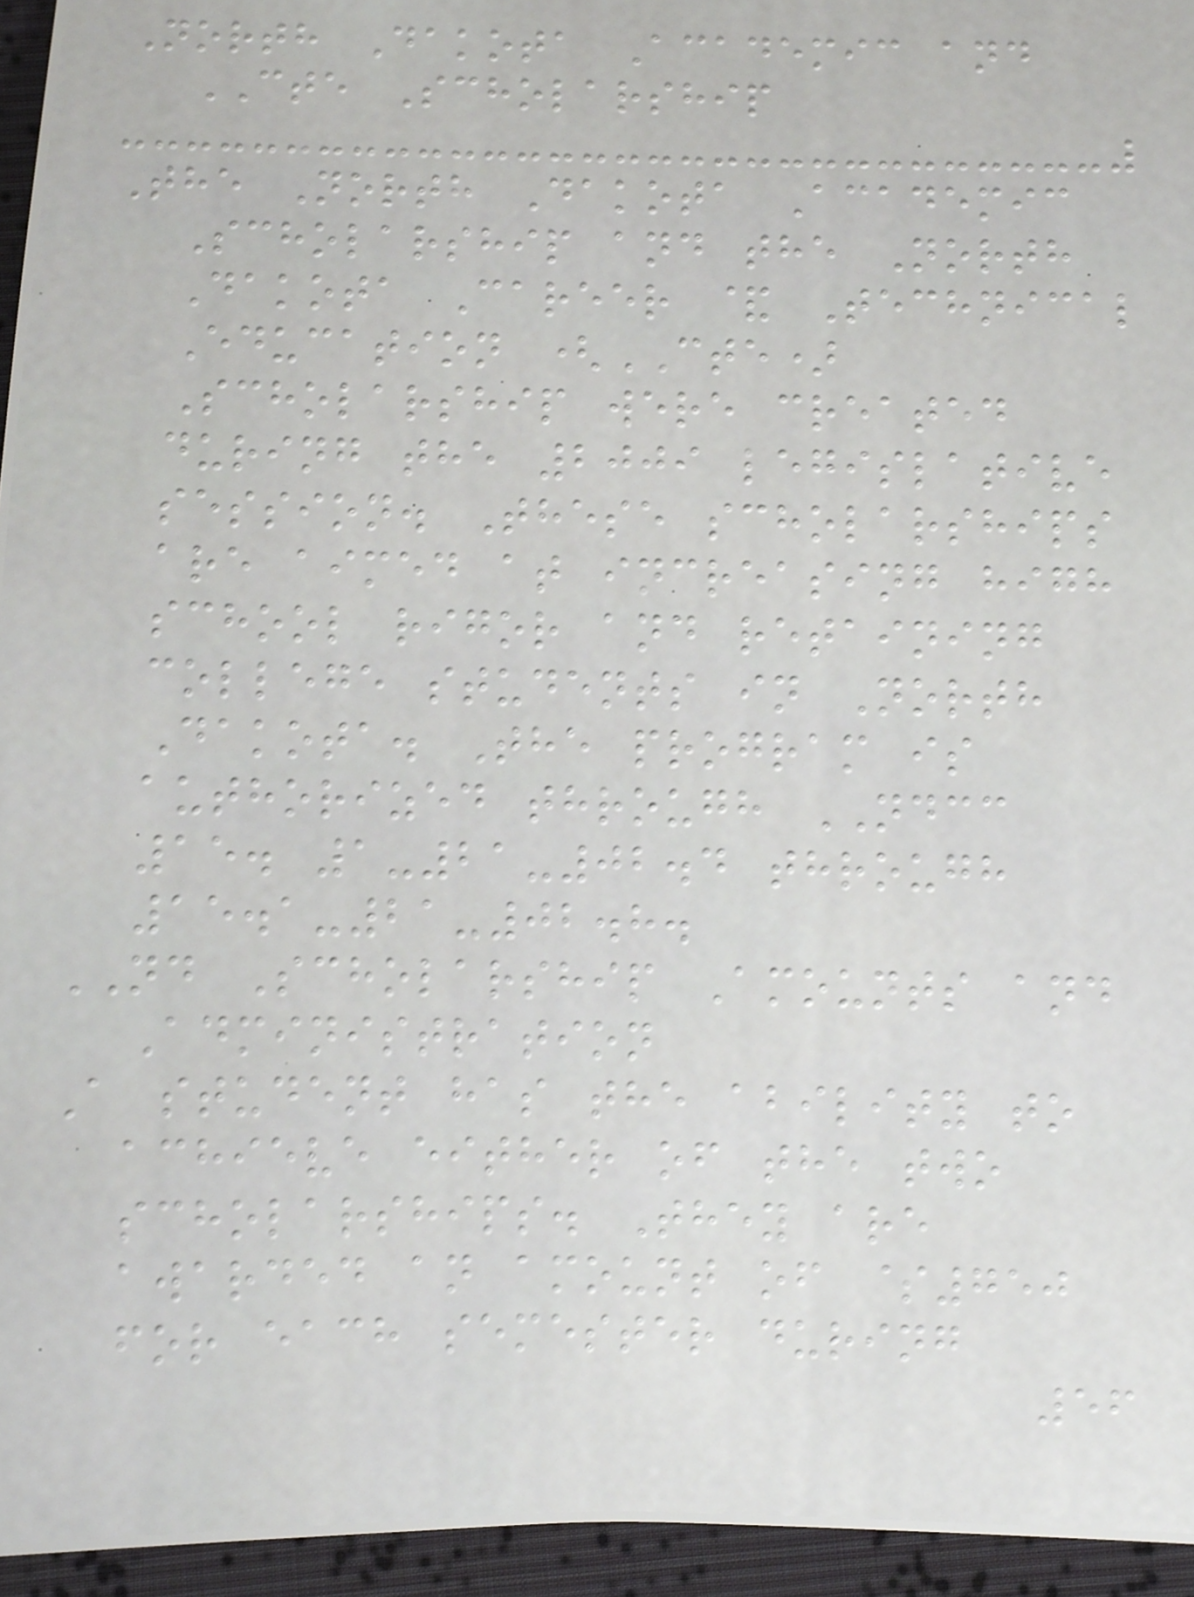North Dakota Academic and
CTE Scholarship
The North Dakota Academic
Scholarship and the North
Dakota Career & Technical
Education (CTE)
Scholarship were created
during the 2009 legislative
session. These scholarships
are aimed at increasing high
school rigor and retaining
college students in North
Dakota. The program is
authorized through NDCC
15. 1-21-02.4 through
15.1-21-02.8.
ND Scholarship Amounts and
Administration
A student has the ability to
achieve either of the two
scholarships. They are
awarded an amount of $750
for each semester during
56
